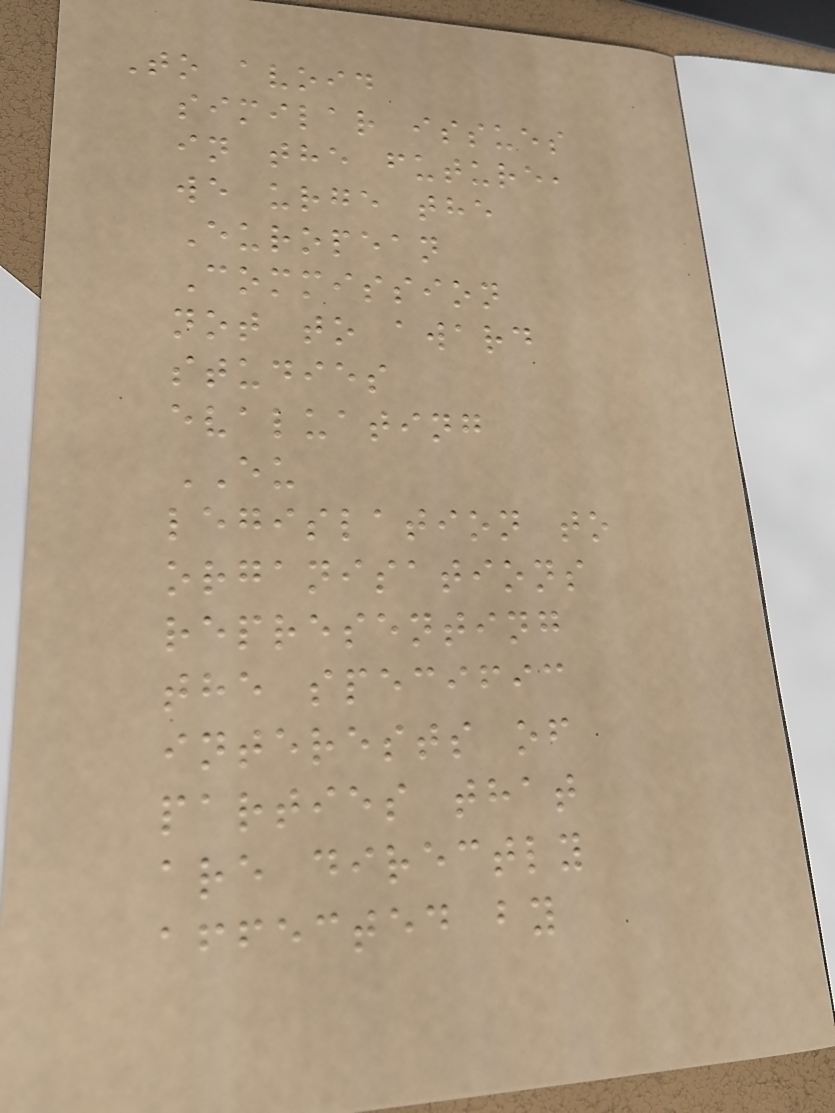To avoid
similar issues
in the future,
we urge the
European
Commission
not to award
studies
evaluating
EU
legislation to
organisations
representing
the specific
interests of
parties that
are directly
affected by
